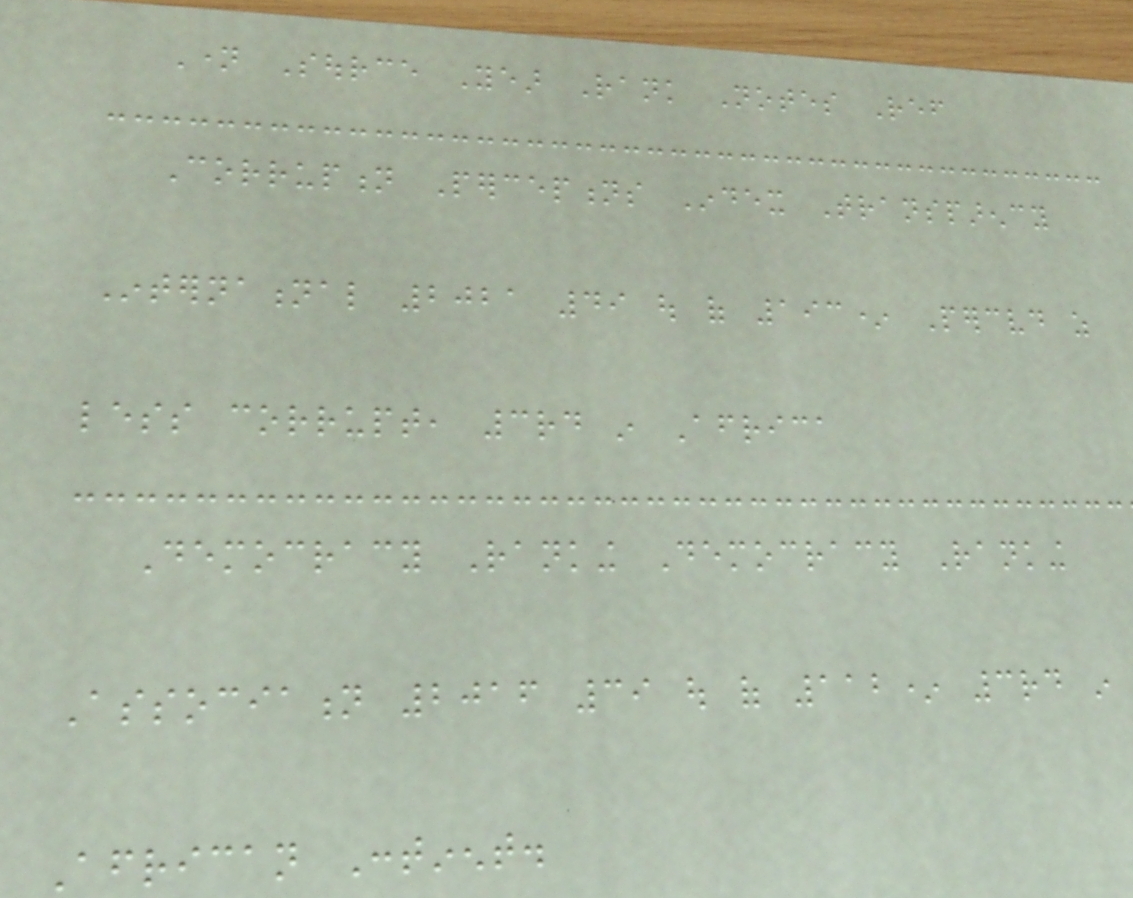Name Source Year Rank Notes Ref
Corruption Perceptions Index Transparency
International 2021 49 out of 193* Perceived as
less corrupt, 3rd in Africa
Democracy Ranking Democracy Ranking
Association 2016 39 out of 112* 3rd in
African Continent.
